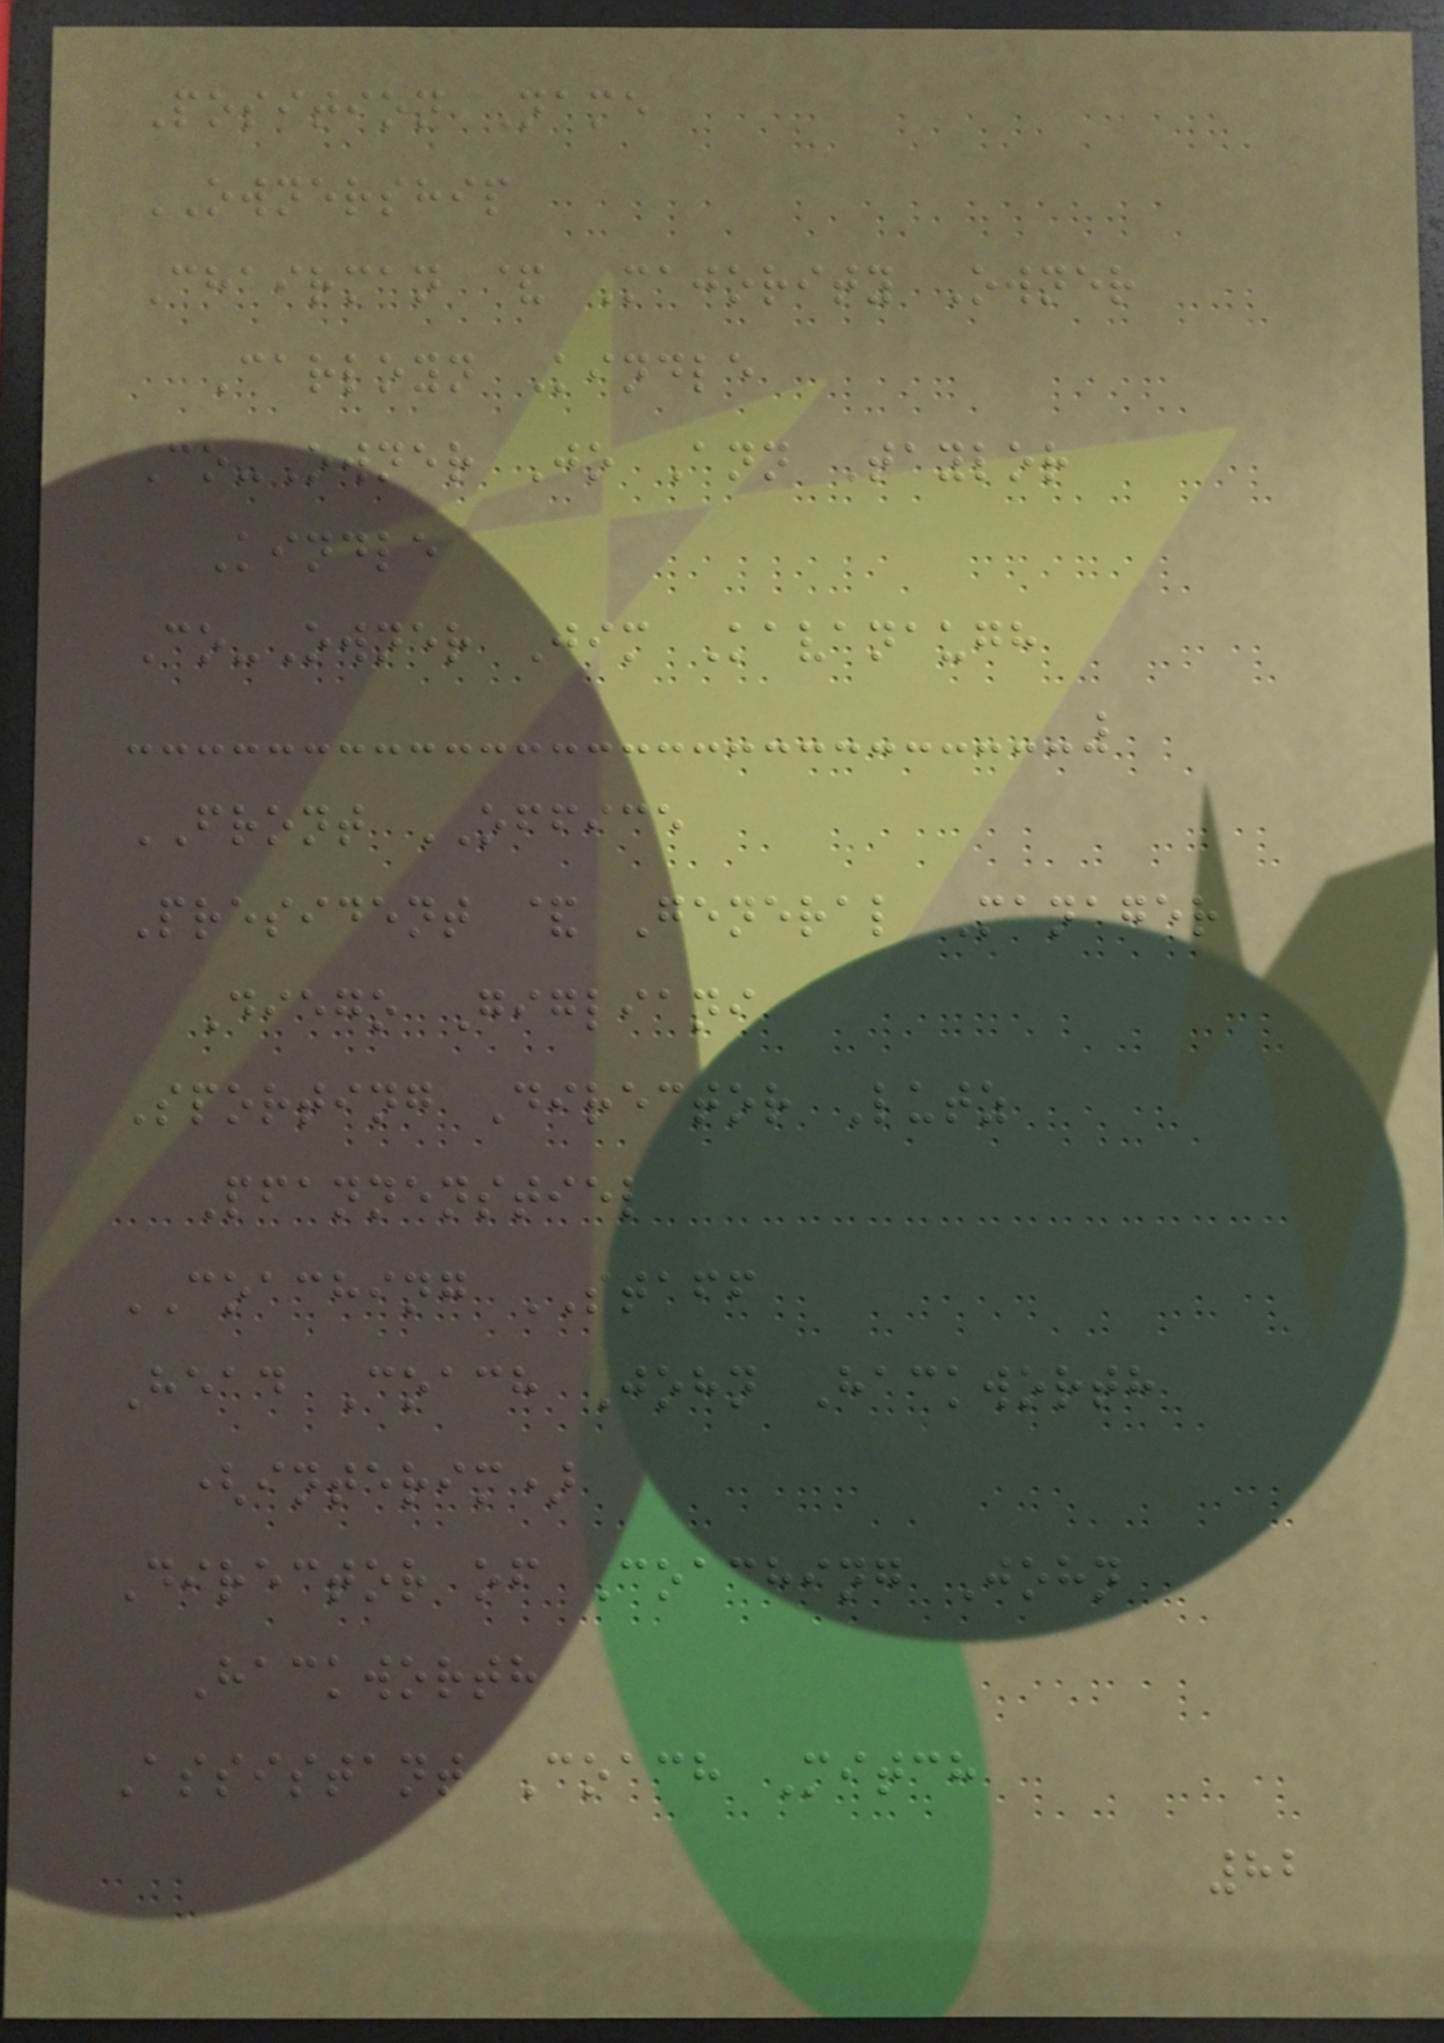Position Name
OWNERSHIP
Chairman & Majority Owner
Carloyn Kindle
Co-Owner Jo Ann Taylor
Kindle
Co-Owner Jim Kavanaugh
FRONT OFFICE
President & General Manager
Diego Gigliani
Sporting Director Lutz
Pfannenstiel
COACHING STAFF
Head Coach John Hackworth
(interim)
Director of Coaching John
Hackworth
Assistant Coach Mitch
82
